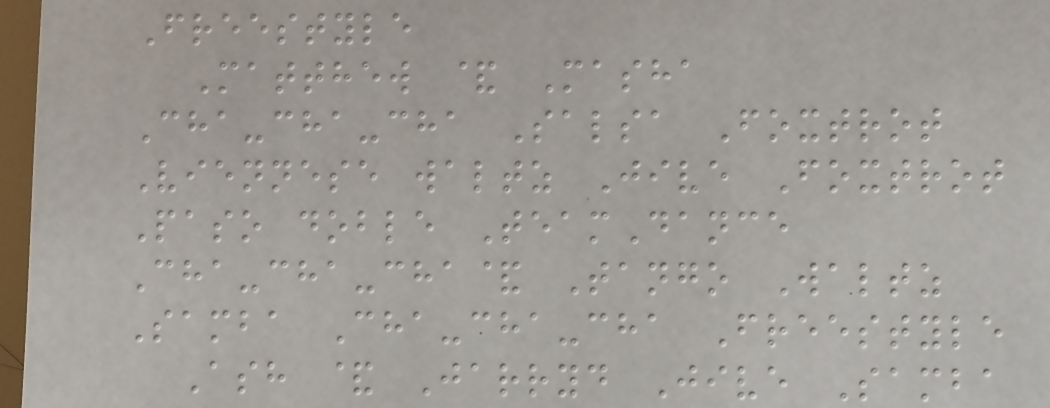Freestyle
Matthew & Masha
Cha-cha-cha Salsa Foxtrot
Viennese waltz Jive Foxtrot
Paso doble TeamDance
Cha-cha-cha& Tango Waltz
Samba Cha-cha-cha Freestyle
Ash & Jarryd Jive Samba
